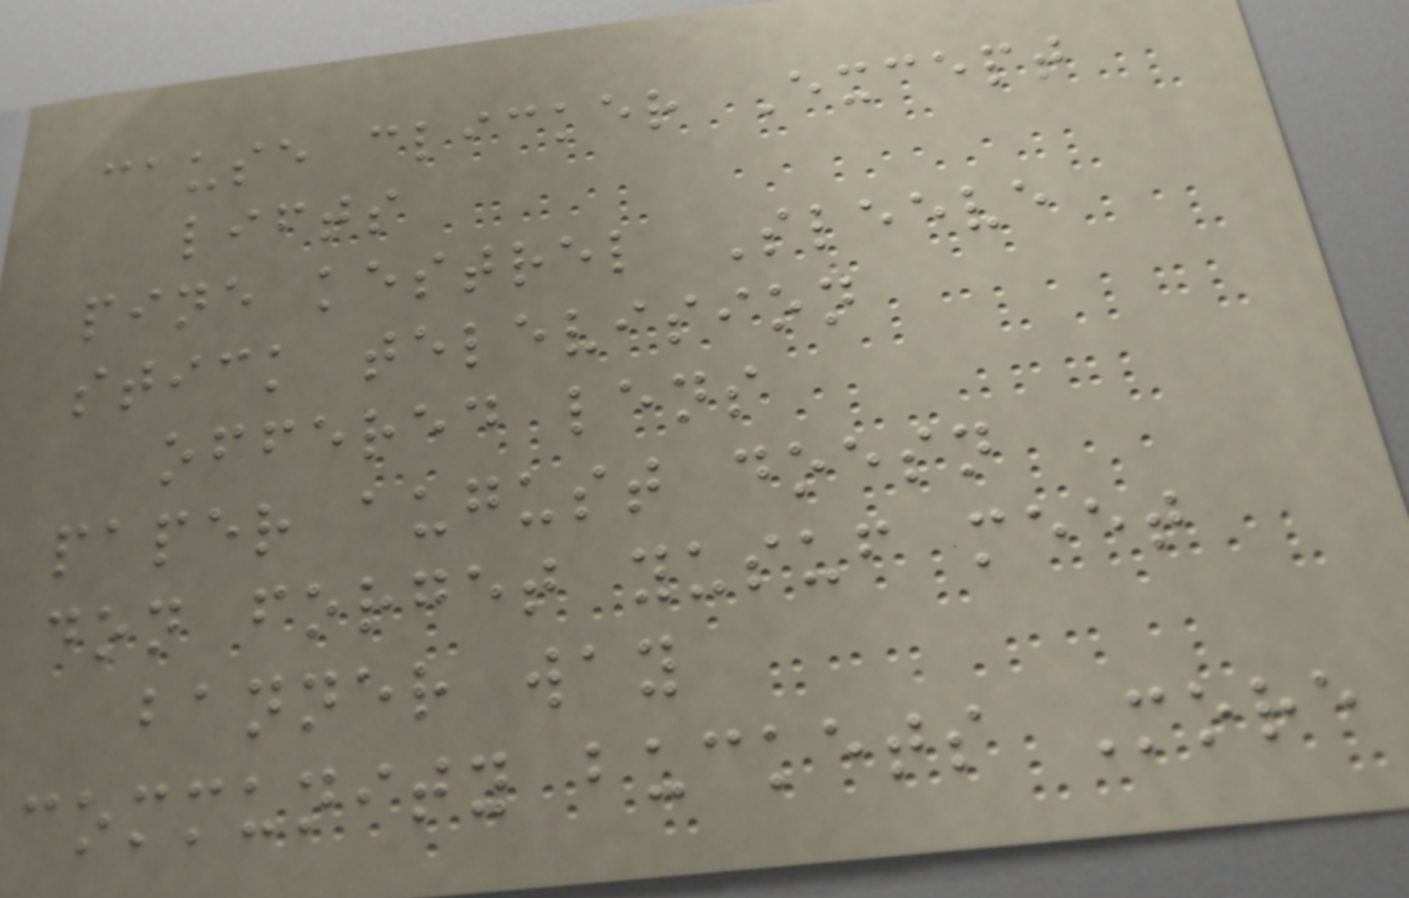cause clicker Except
lifts
pine kestrel Sleeve
stick television
offered lens
paper august doesn
don forget yusuf meet
banner way
community buckets More
